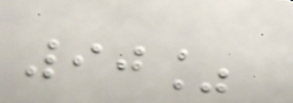90%
